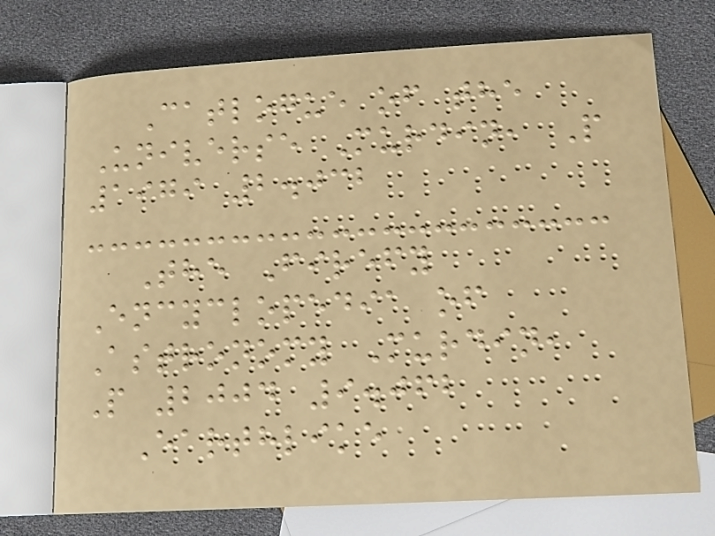Catlogue of the
Universe Murdin, P
1979 2.032
The Firefy
Encyclopedia of
Astronomy Murdin,
P 2004 9.062
Earthlike
